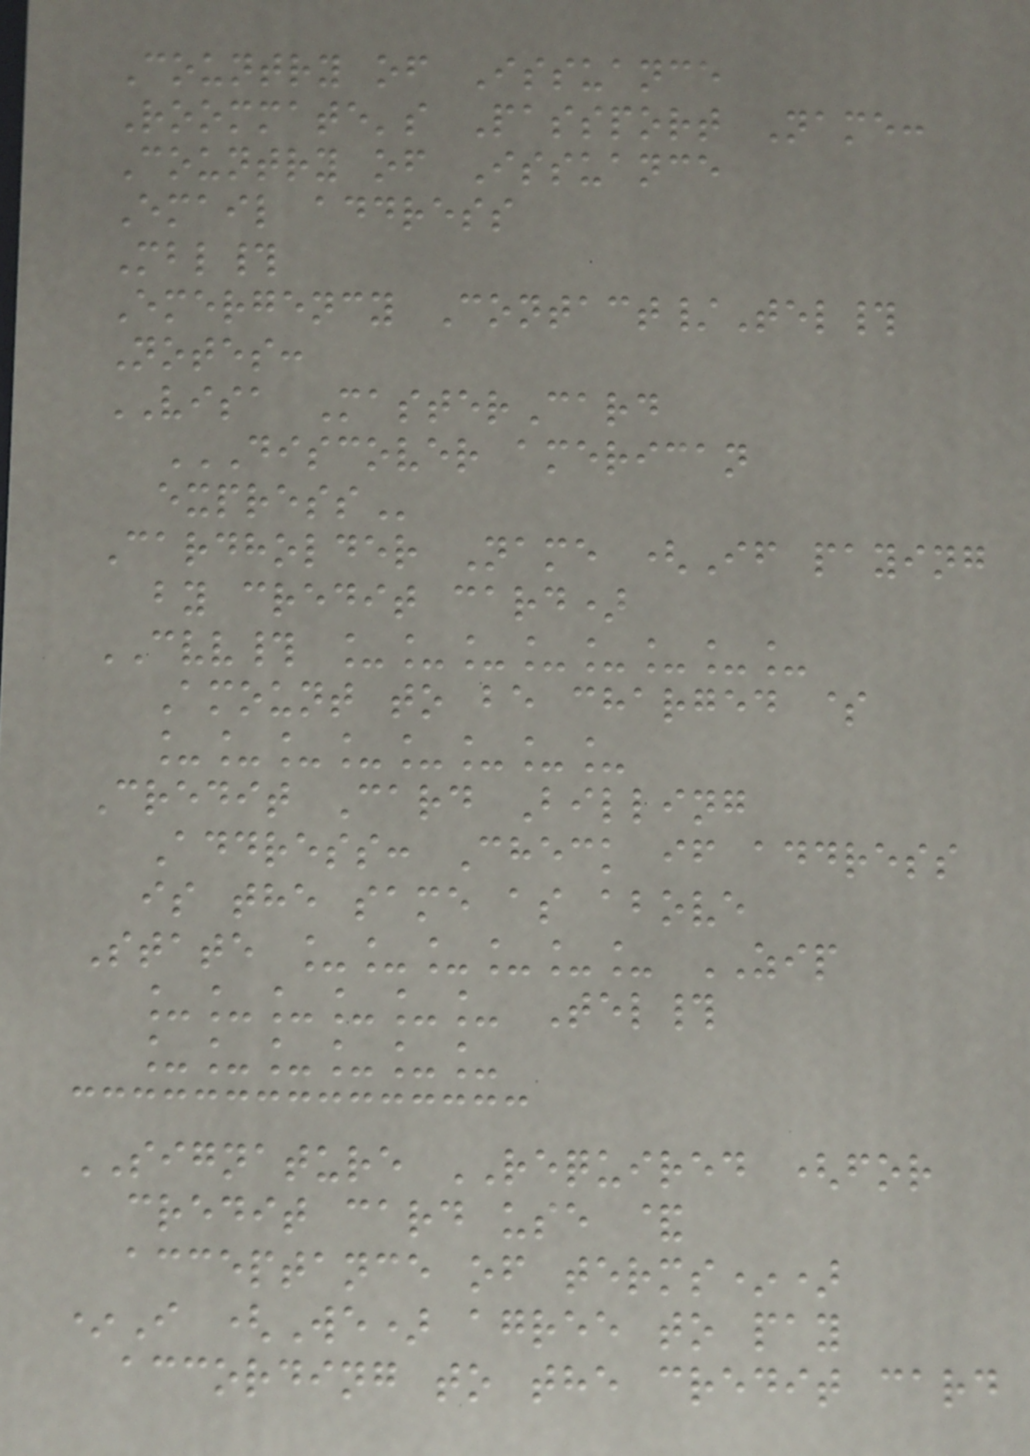Country of Issuance
Roommate's Passport Name:
Country of Issuance
Email address
Mbl#
Emergency Contact/Tel#
Notes:
VISA MasterCard
DISCOVER AMERICAN
EXPRESS
Cardholder Name (If paying
by credit card)
CVV# ________
Amount to be charged $
________
Credit Card Billing
Address: Check if address
is the same as above
State ______ ZIP
______ Tel#
______
SIGNATURE REQUIRED (for
credit card use &
acceptance of terms*)
*I (We) agree to pay
according to the credit card
